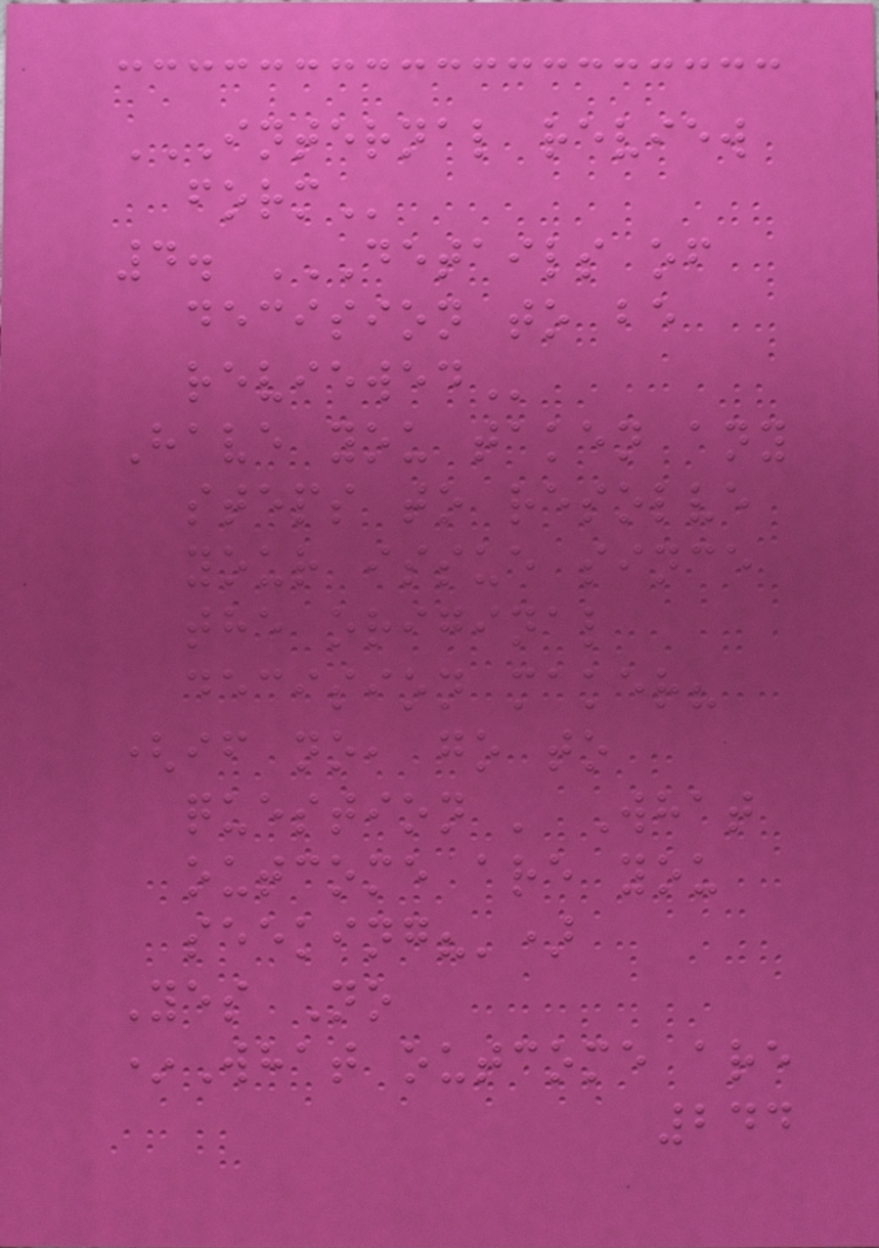INTERNAL REVIEW
FORM
4. DETAILS OF
DECISION TO BE
REVIEWED
Have you taken any
steps to resolve
your issue since
the original
decision maker?
(if no, go to
question ' What
outcome are you
seeking?')
Yes No
*What outcome are
244
